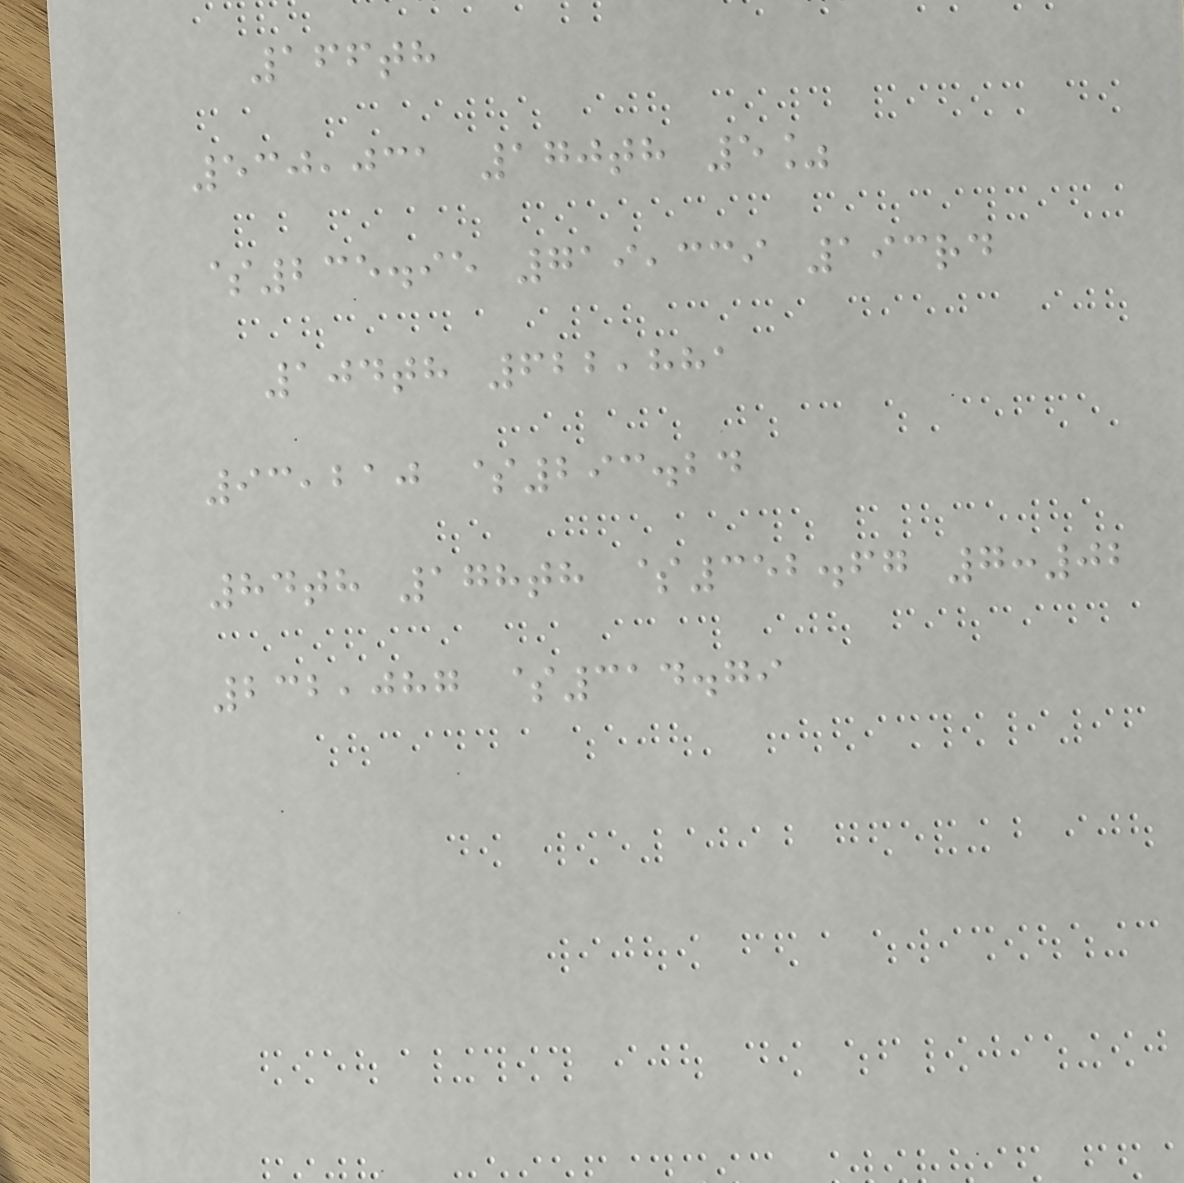166th
530,031 170th 5%
$235.95 719,339 193rd
104th 622,881
93,210 $293.24
84th 178th $352.67 7:02
232,087 $314.79
